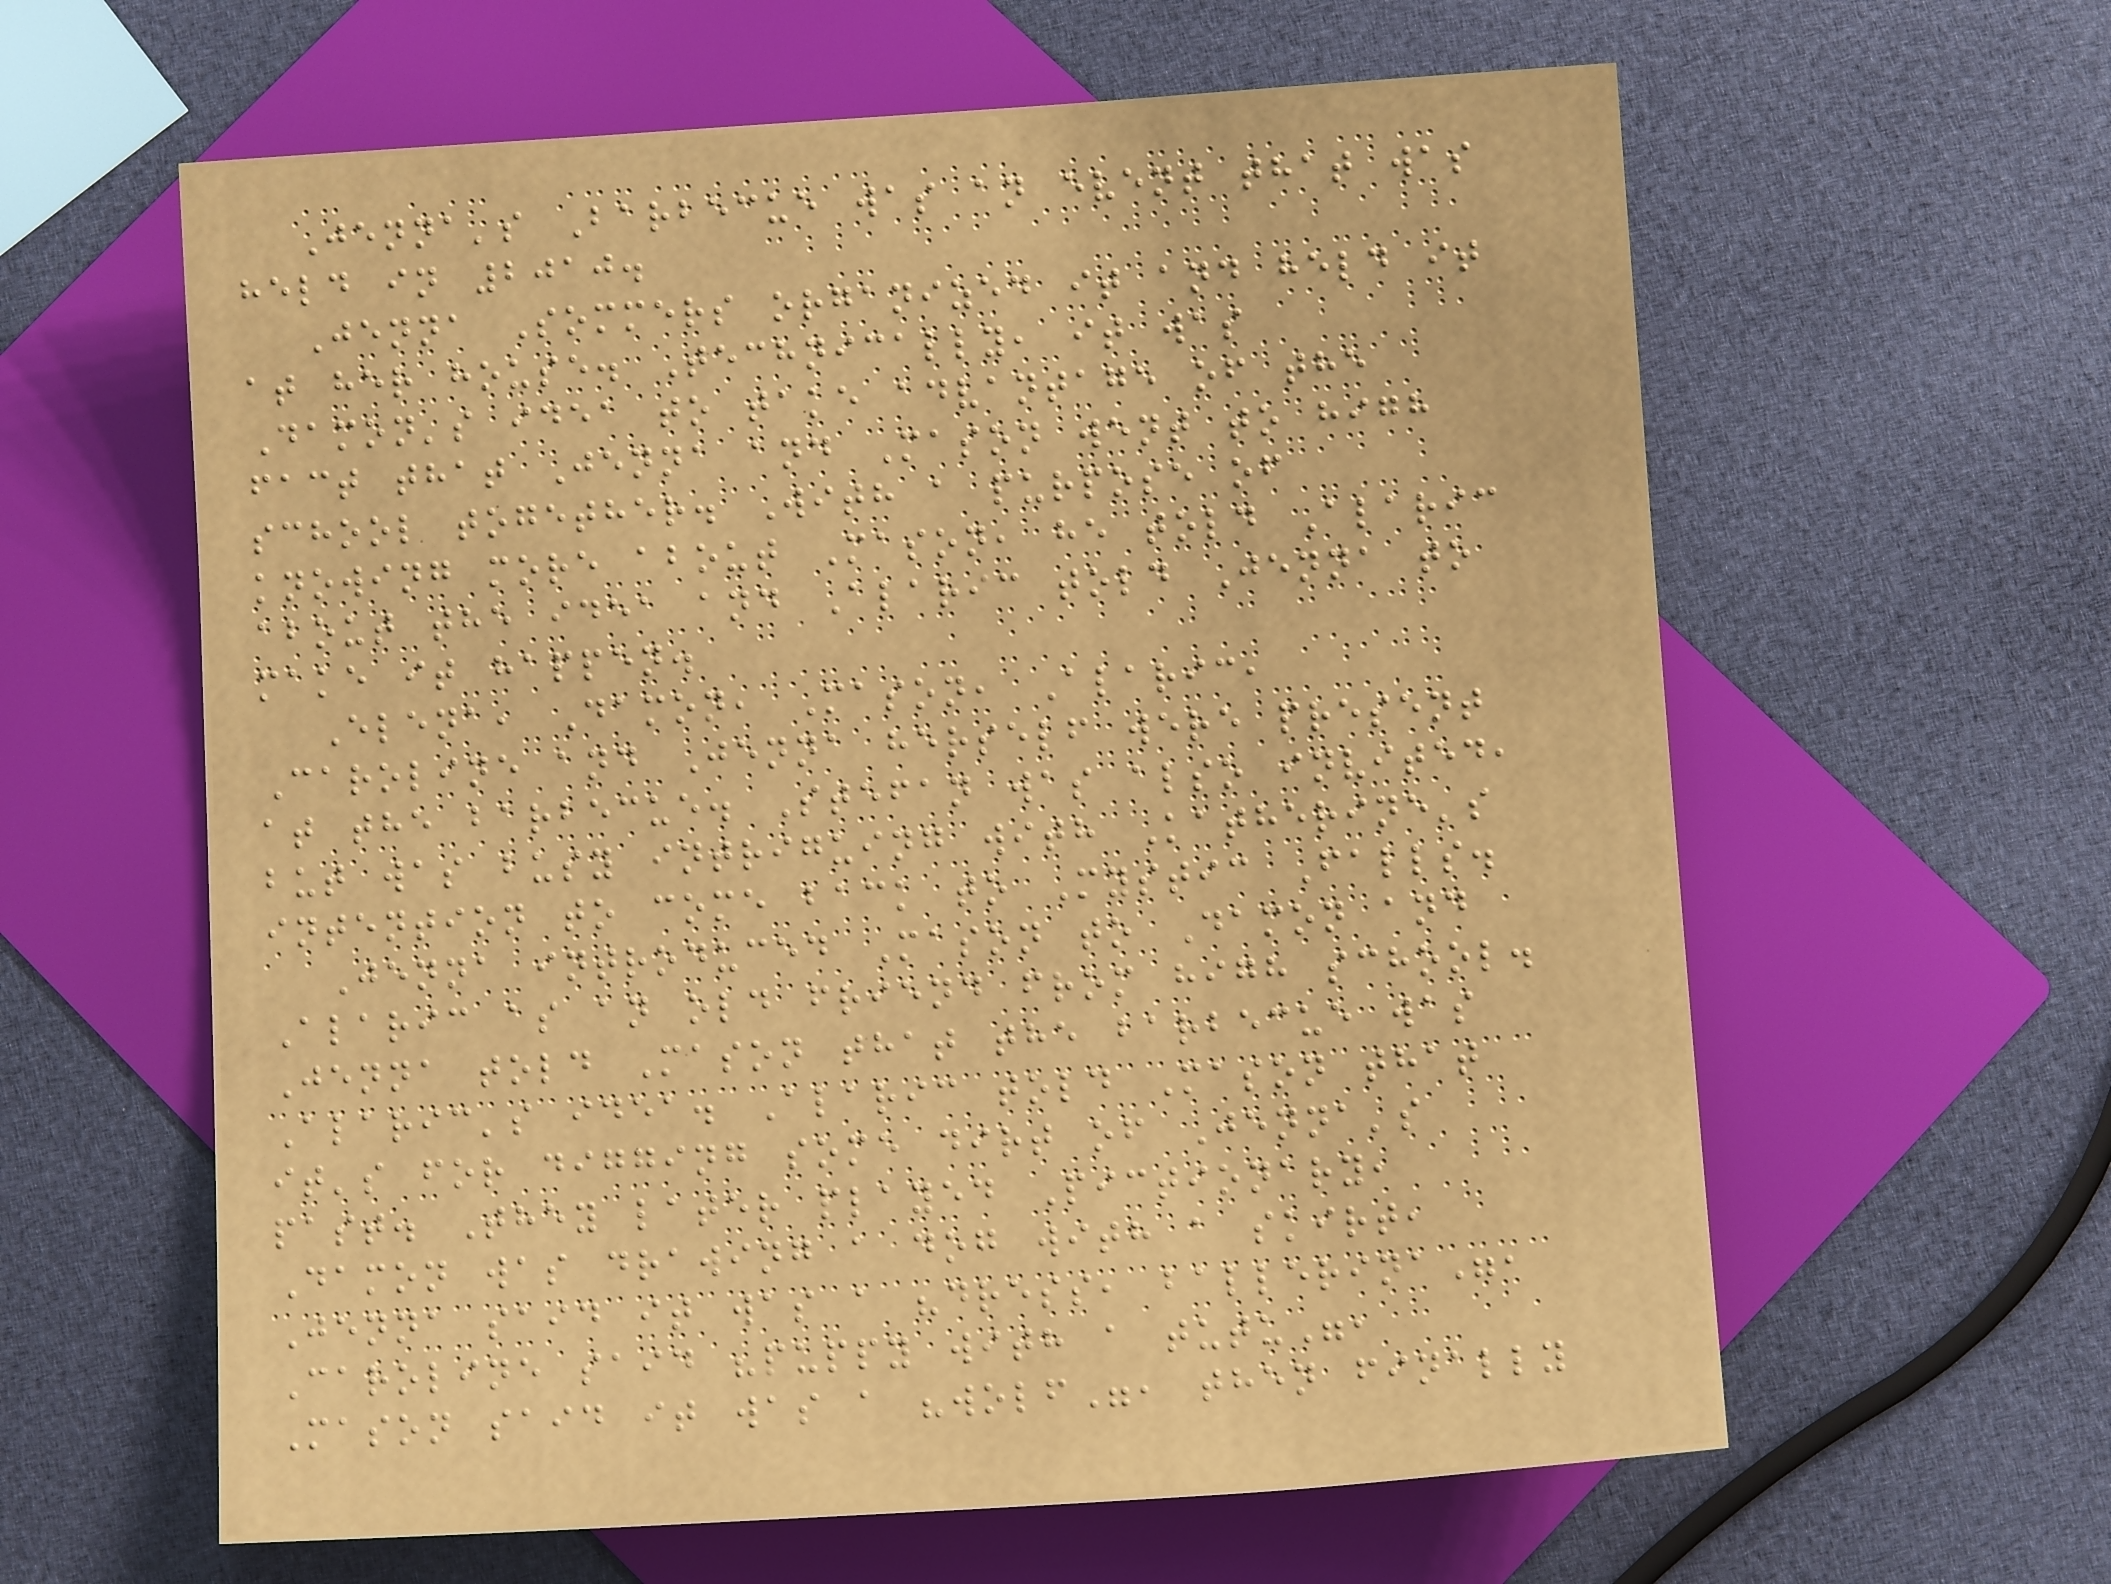Jenna's Barbecue was an event that was
held in 2010.
Jenna Sommers organized it and held it
at her house. Technically, it was
Damon's idea to take advantage of the
fact that Jenna and Mason went to high
school together. With a purpose of
knowing more about Mason, he told Alaric
about the idea and Alaric told Jenna to
make it happen.
Elena, Damon, Mason, Alaric,
Caroline and Jenna herself were present
at the barbecue. Stefan was also invited,
but was busy intriguing with Katherine's
intention to come back to Mystic Falls.
Jenna introduced Mason to Damon and
Alaric as an old friend from high school.
Jenna told Mason that the barbecue was
Alaric's idea. Alaric told Mason that
it's for digging some dirt of Jenna's
past. They later played Pictionary,
Damon was drawing a dog with a skirt,
Jenna said it was a "dress, ballerina",
Caroline said "puppy with a tutu",
Mason said it was a "wolf", then finally
